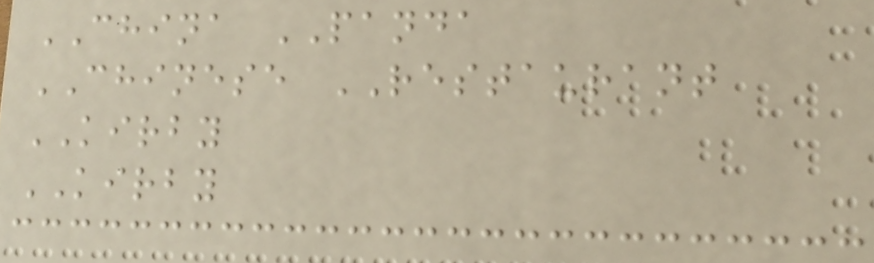CHINA PANDA
CHINESE RESTAURANT
KIRBY
KIRBY
